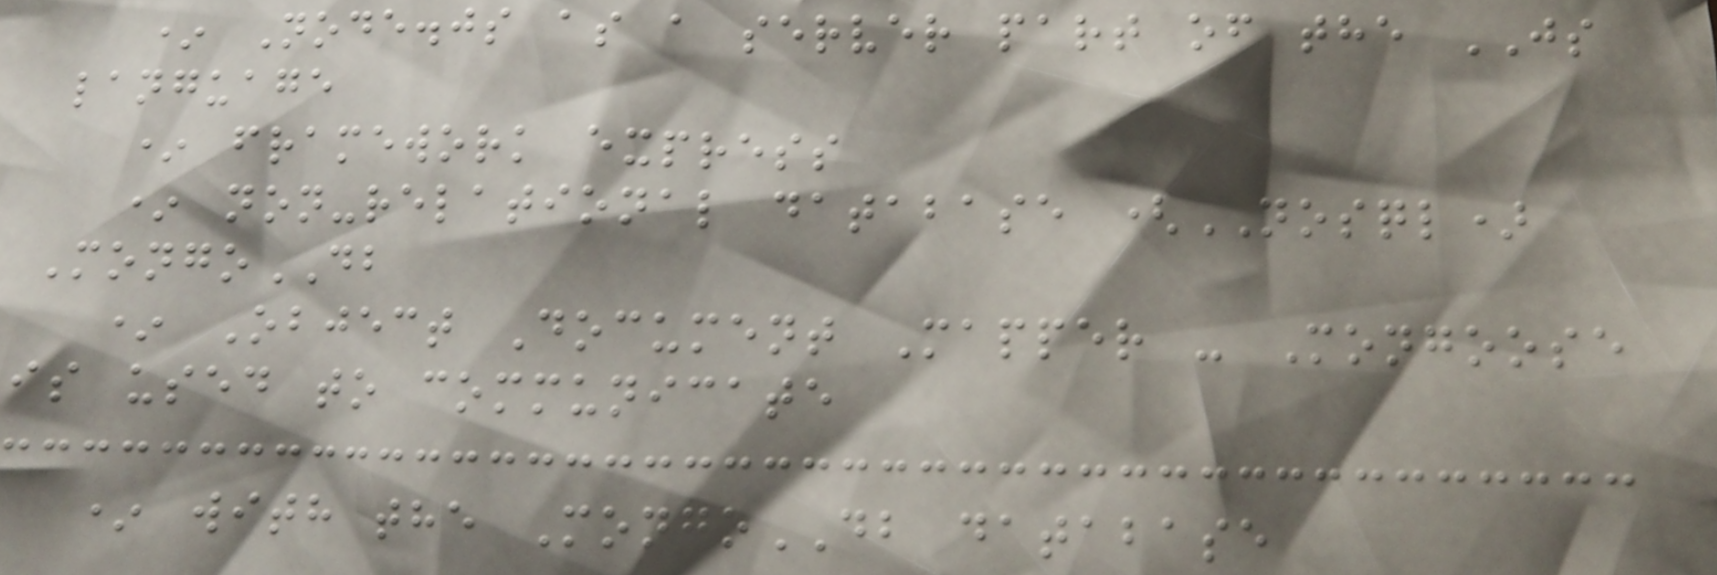* Node.js as a server part of the JS
language
* framework express
* non-relational database (NOSQL)
MongoDB
* Object Document Mapper - Mongoose
is used to communicate
* with the MongoDB database
